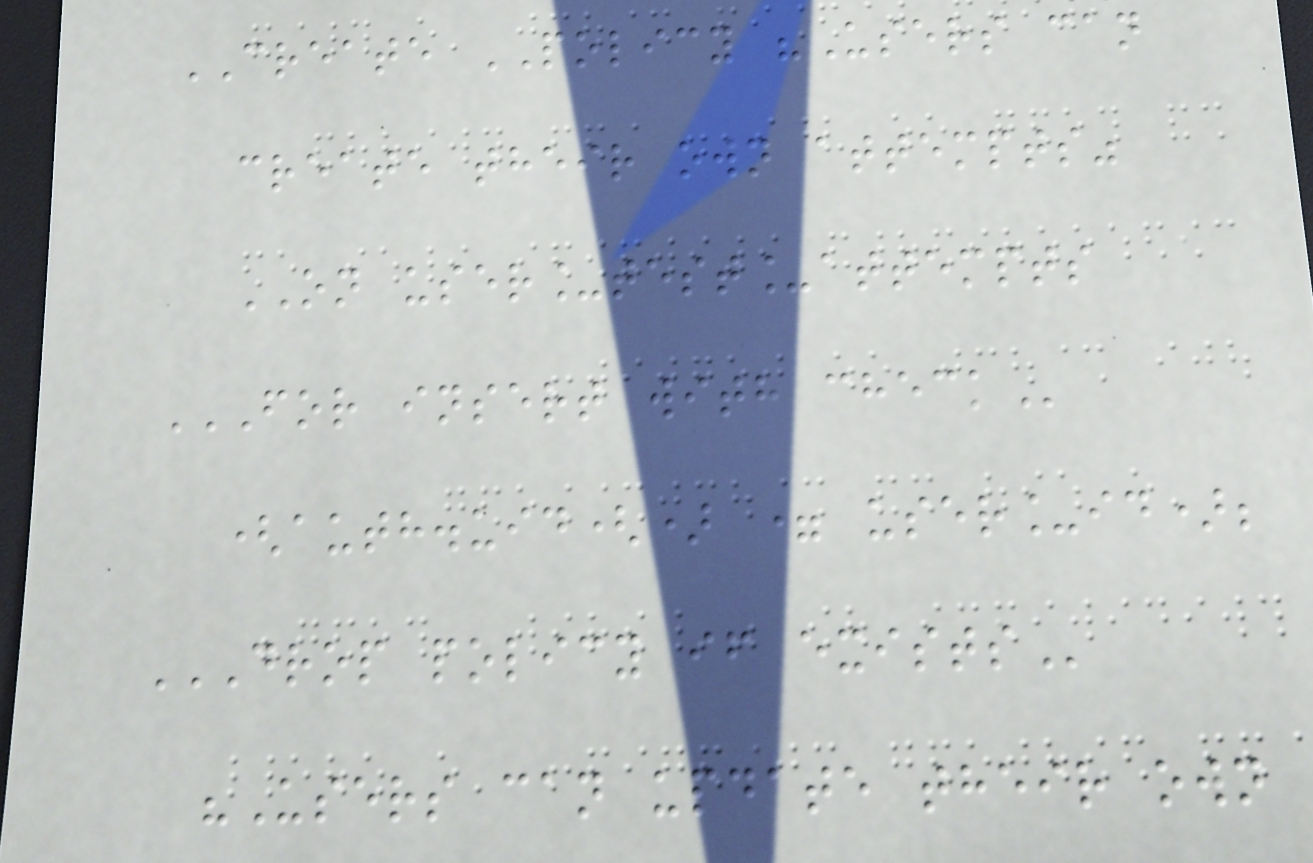CREATE POLICY "Users can
create their own attempts"
ON user_test_attempts
FOR INSERT WITH CHECK
(auth.uid() = user_id);
DROP POLICY IF EXISTS
"Users can update their own
